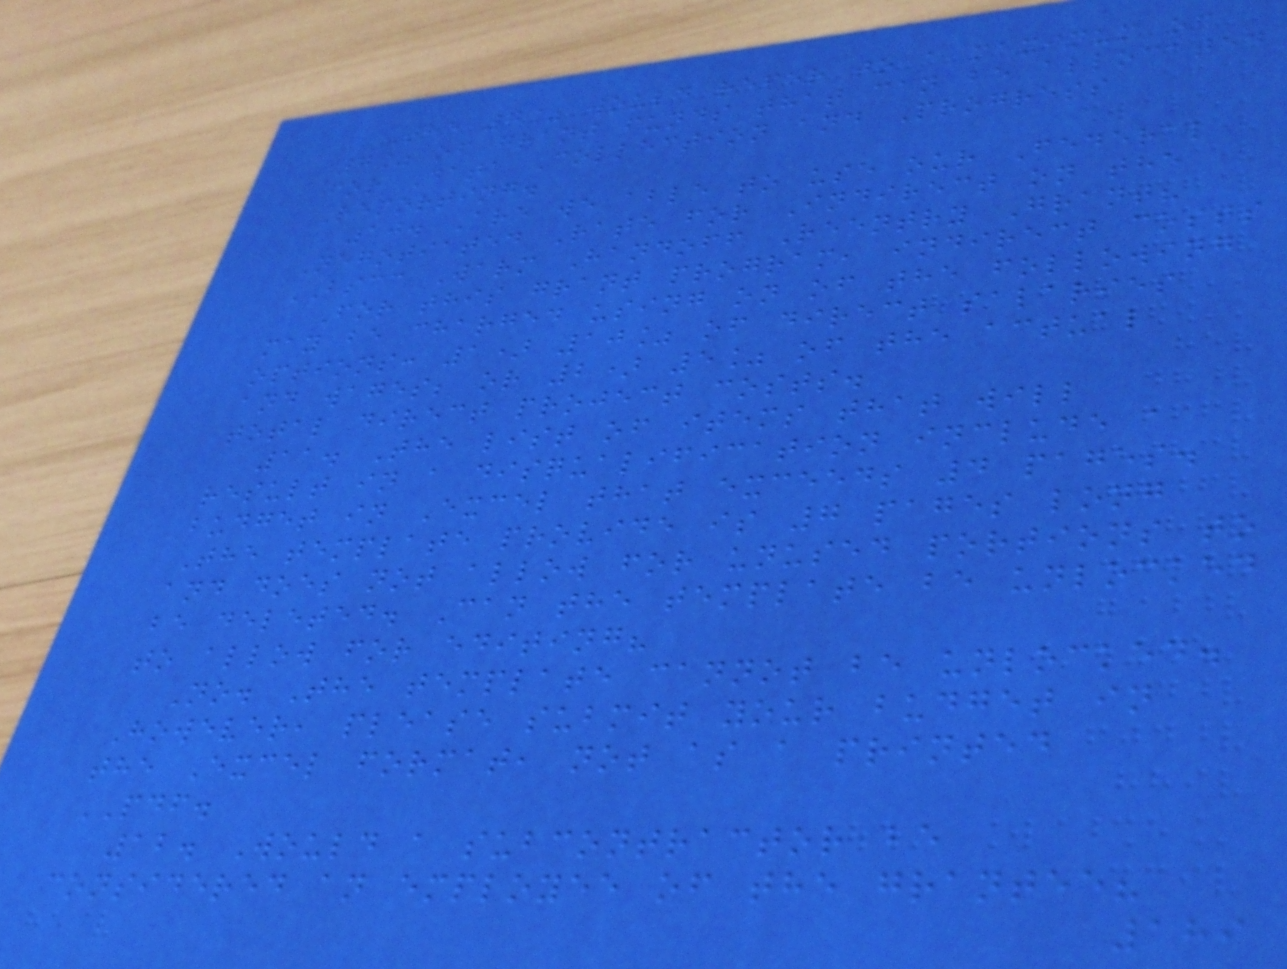The 7% would refer to a maximum of
7% of grant funds that can be allocated
for Data Collection and Progress
Reporting.
10. Are we able to use our Federal
Negotiated Rate for Indirect on the
BSCC Warm Handoff Reentry Grant?
For this grant program, indirect costs
may be charged using on of the following
options: 1) 10% of direct salaries
and wages; or 2) 5% of the actual
total direct project costs.
11. The list of items that will
result in a disqualification include a
budget in Excel that exceeds 4 pages.
The template provide is 7 pages long
and does not allow for unused portions to
be deleted. Can the template be unlocked
to allow for editing?
No. The template cannot be unlocked.
However, please submit your budget in
the Excel format, not as a printed
PDF.
12. Would a subcontractor be
considered an employee of the grantee?
189
